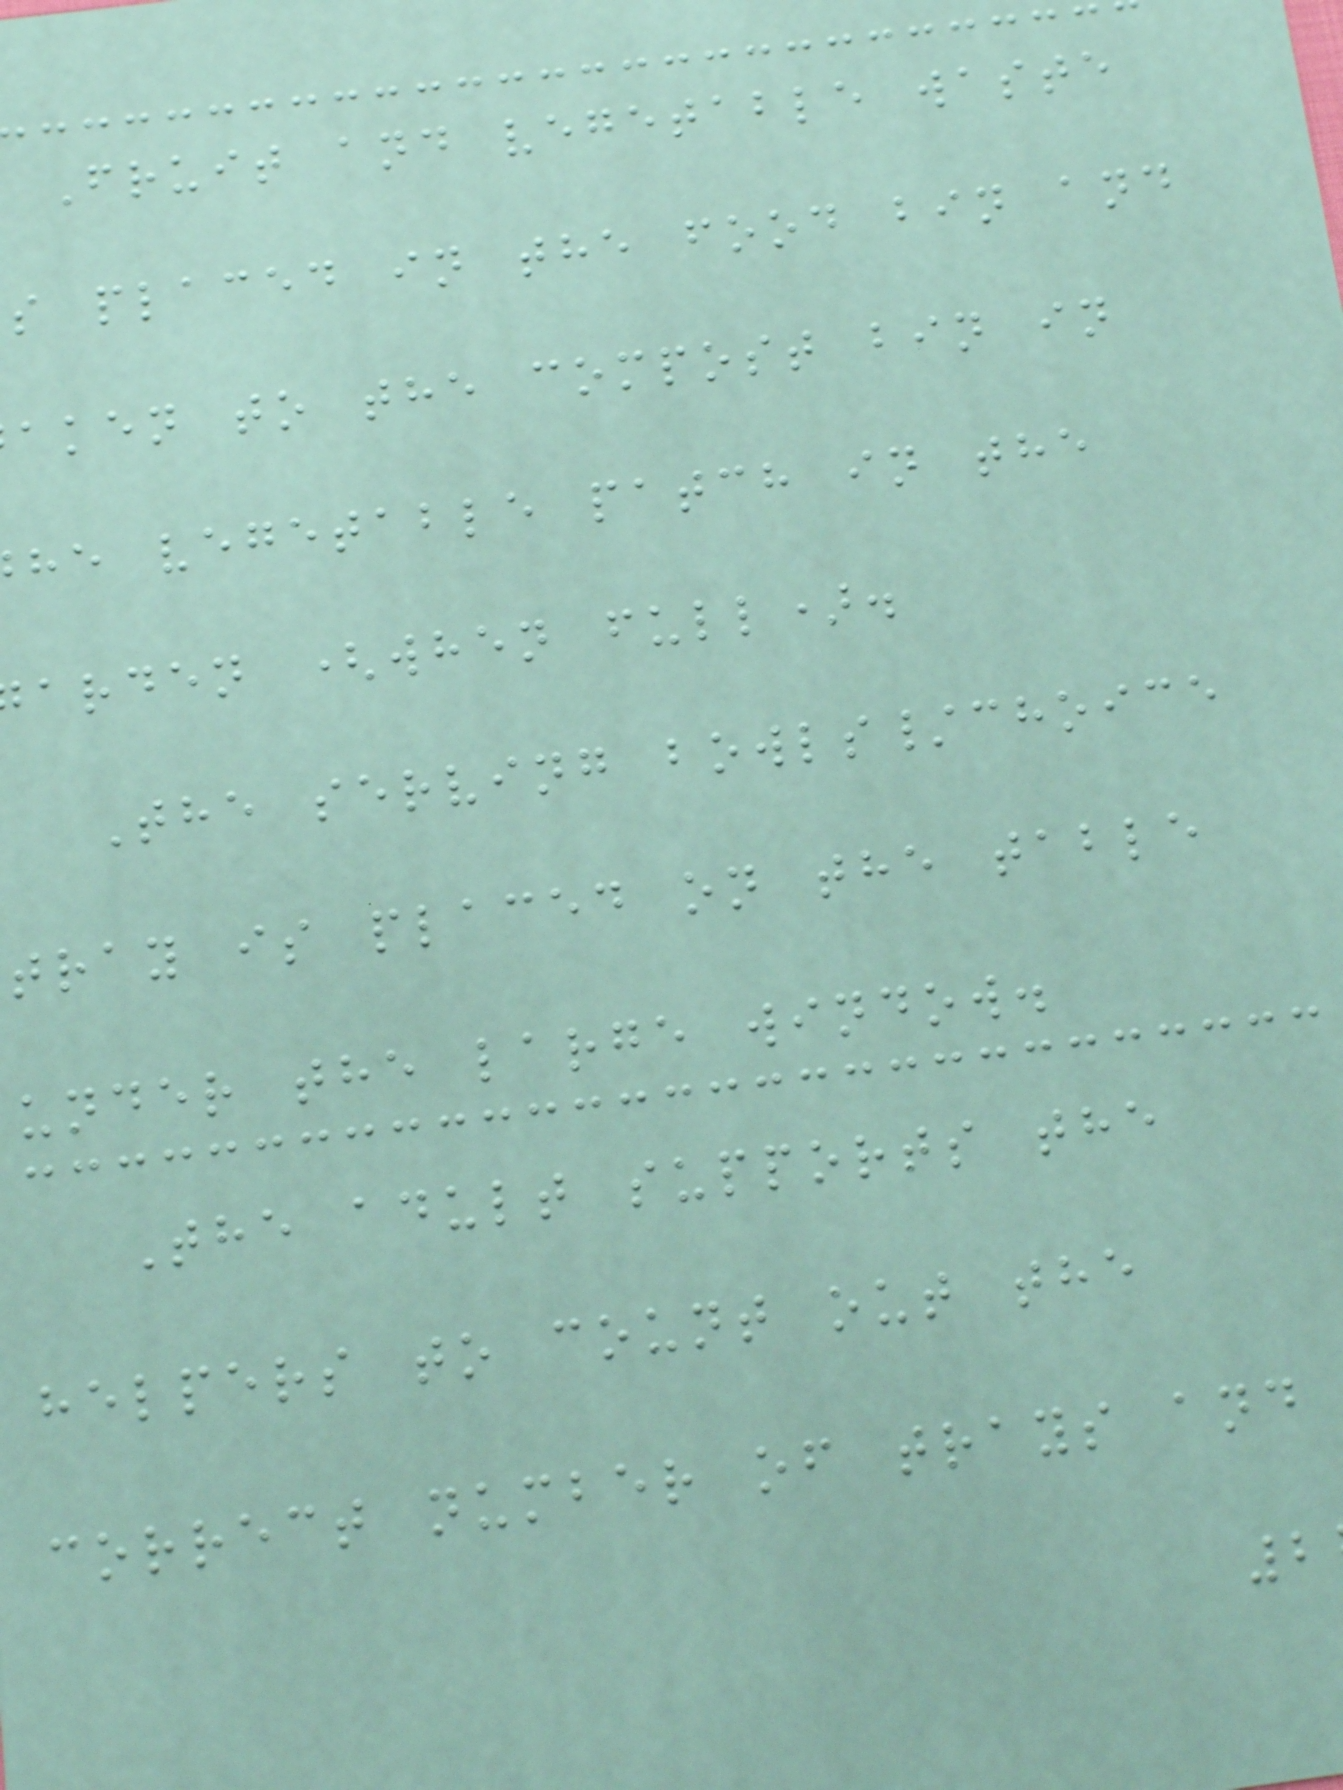Fruit and vegetable waste
s placed in the food bin and
aken to the compost bin in
he vegetable patch in the
arden (when full).
The serving bowls/choice
tray is placed on the table
under the large window.
The adult supports the
helpers to count out the
correct number of trays and
